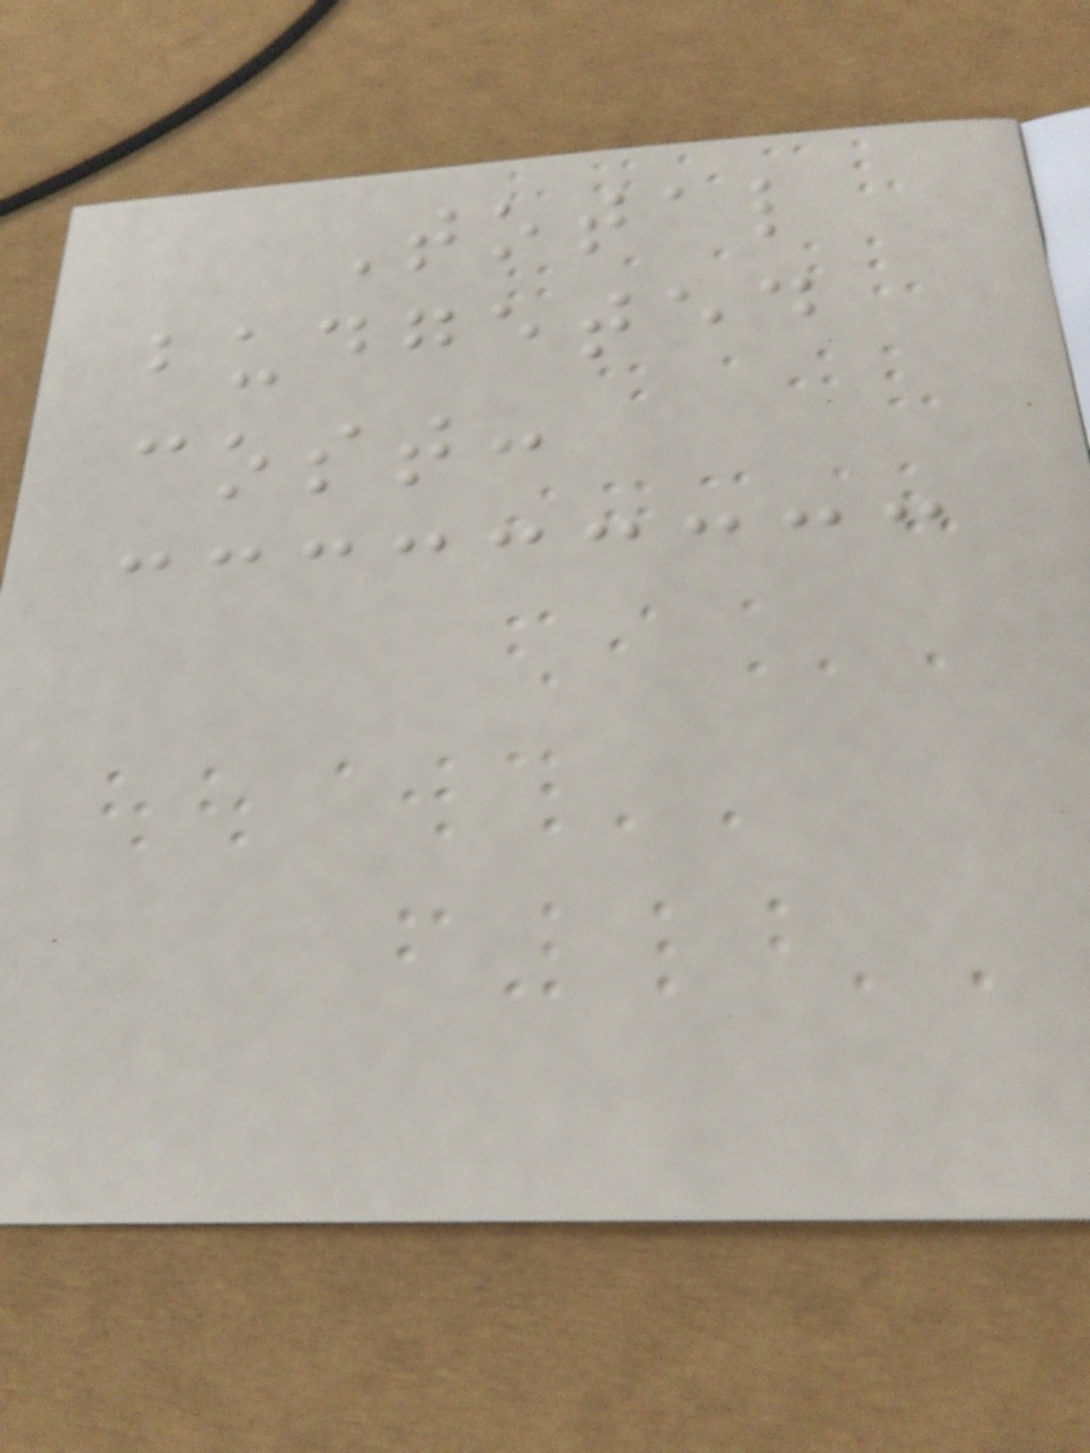Total
budgeted
cost:
